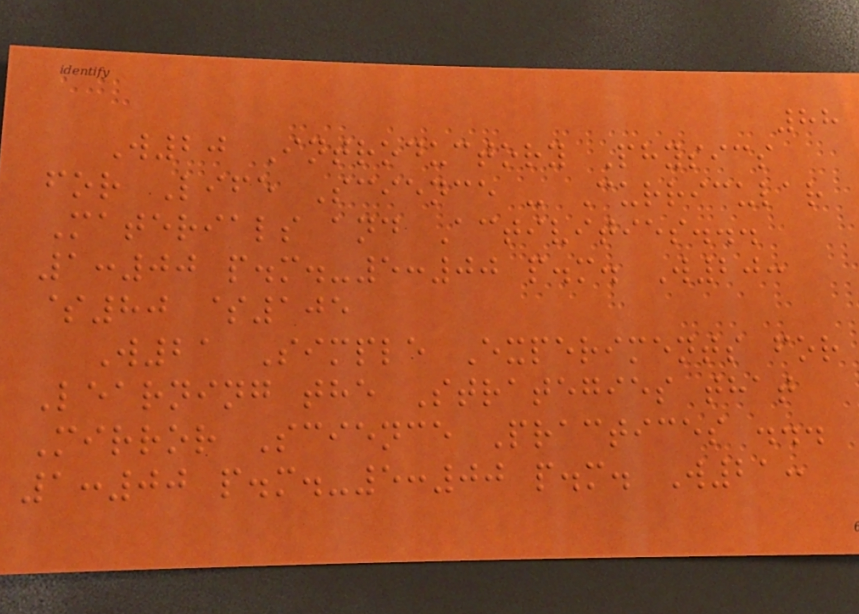88
W20 Introductory Physics
for Life Science - Curricular
Materials and Activities...
1:00 p.m.-5:00 p.m. W20:
$80 $105
W21 Simple Experiments for
Learning the Strategies that
Mirror Science Practices ...
1:00 p.m.-5:00 p.m. W21:
